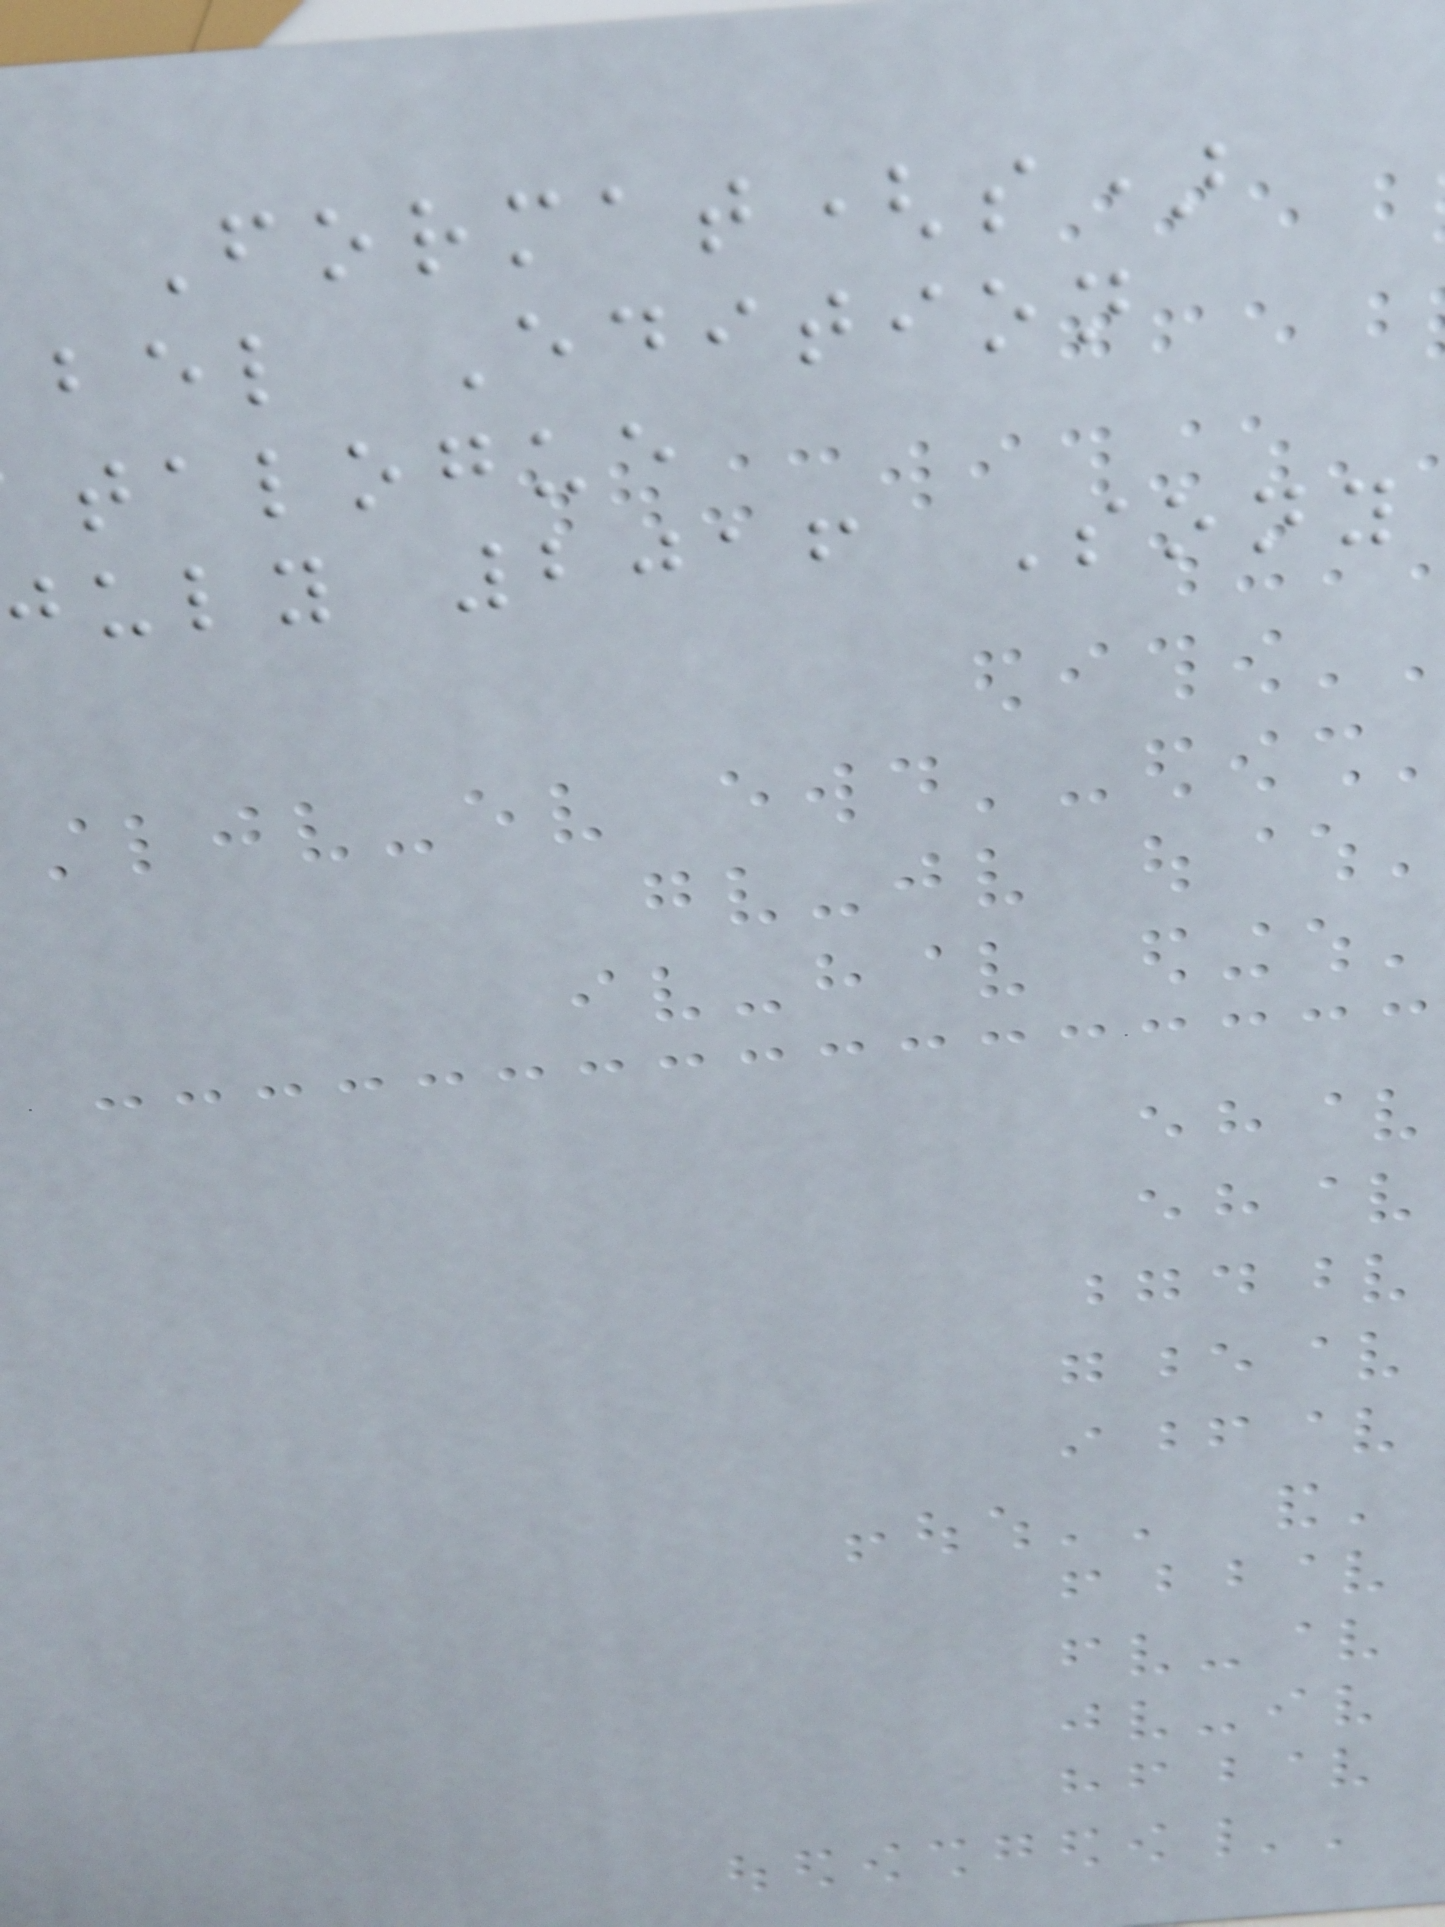Format(s)
bel Edition
talogue
july 2016 Sony
